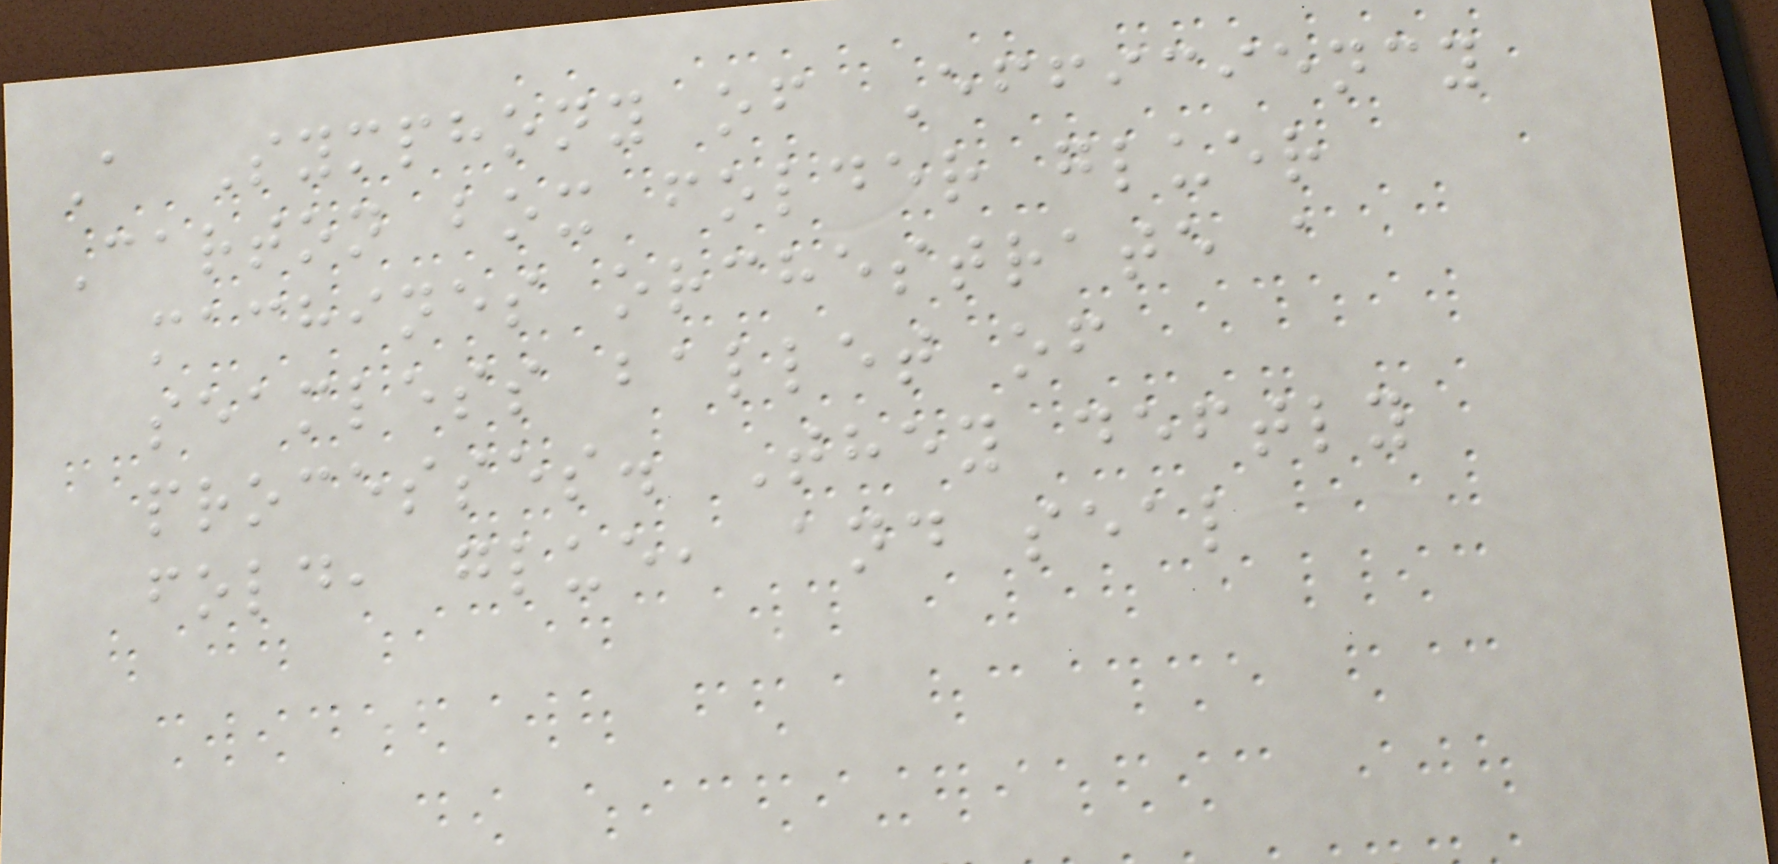A Symphony of Efficiency
Carton box folder gluer
machines orchestrate a
seamless ballet of
processes. They deftly
fold, glue, and seal
